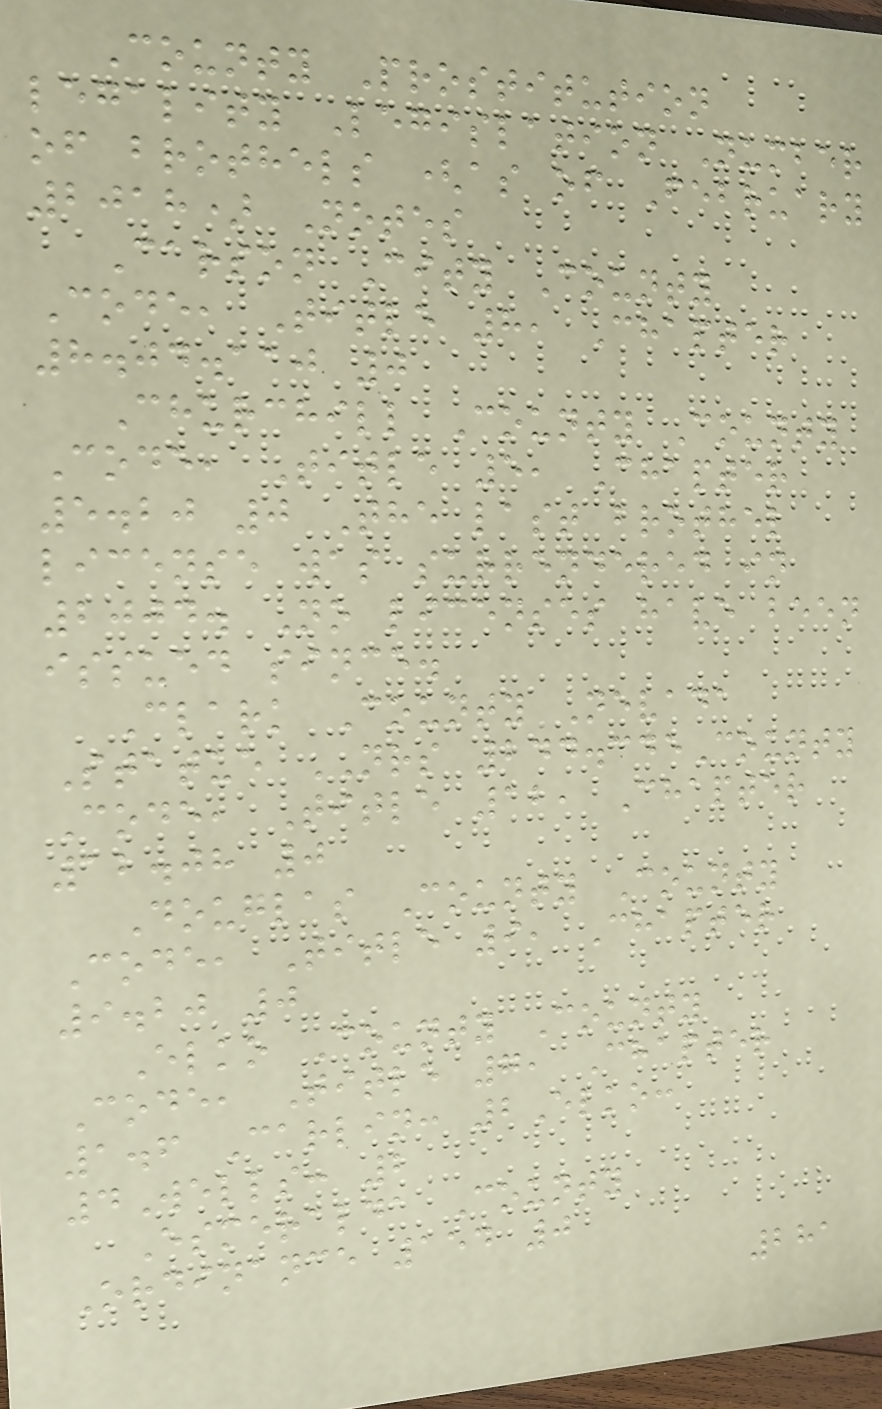County Prostitution
legality Legislation Number
of brothels (as of February
2018) Notes
Carson City County
Code, Title 8, Chapter
8.04.110 0
Churchill County County
Code, Title 5, Chapter
5.20 0 The last brothel
license was surrendered in
2004. No licenses have been
issued since.
Clark County Nevada
Statue NRS 244.345County
Code, Title 12, Chapter
12.08 0
Douglas County County
Code, Title 9, Chapter
9.20 0
Elko County County
Code, Title 7, Chapter
1.6 Carlin: 2Elko:
4Wells: 2
Esmeralda County
Ordinance 154 0
281
